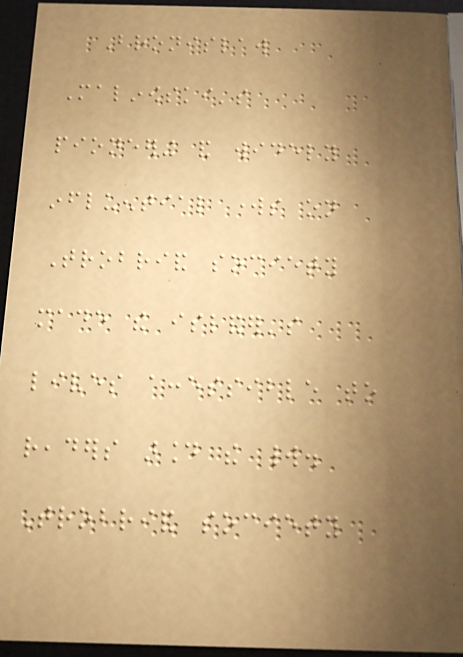Bronislaw
Malinowski's
pioneering and widely
influential works on
Trobriand society
made the islander's
lives accessible to
readers around the world.
Trobriand society
